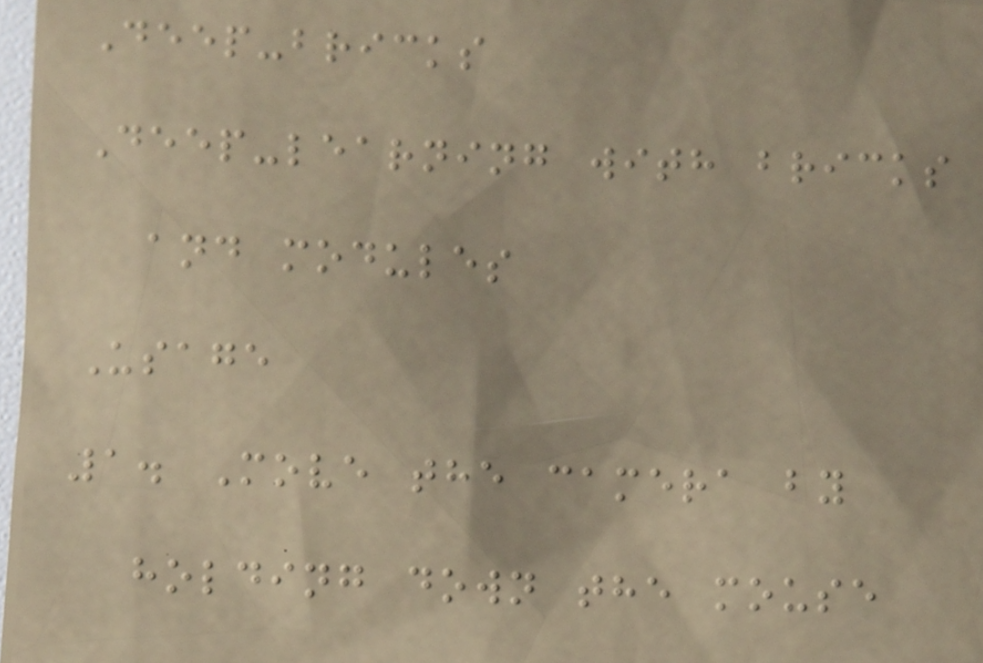Deep-bricks
Deep-learning with bricks
and modules
Usage
1. Move the camera by
holding down the mouse
